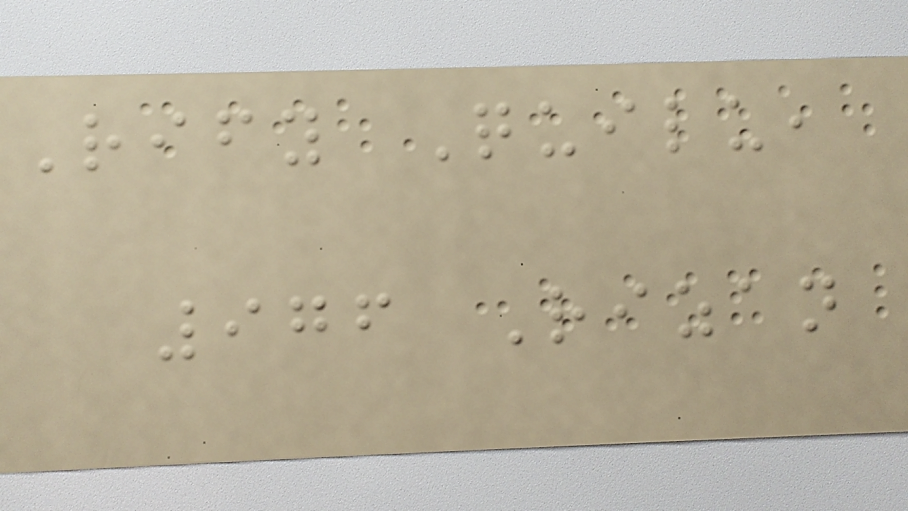Rify Quilu,
976 Rizan
